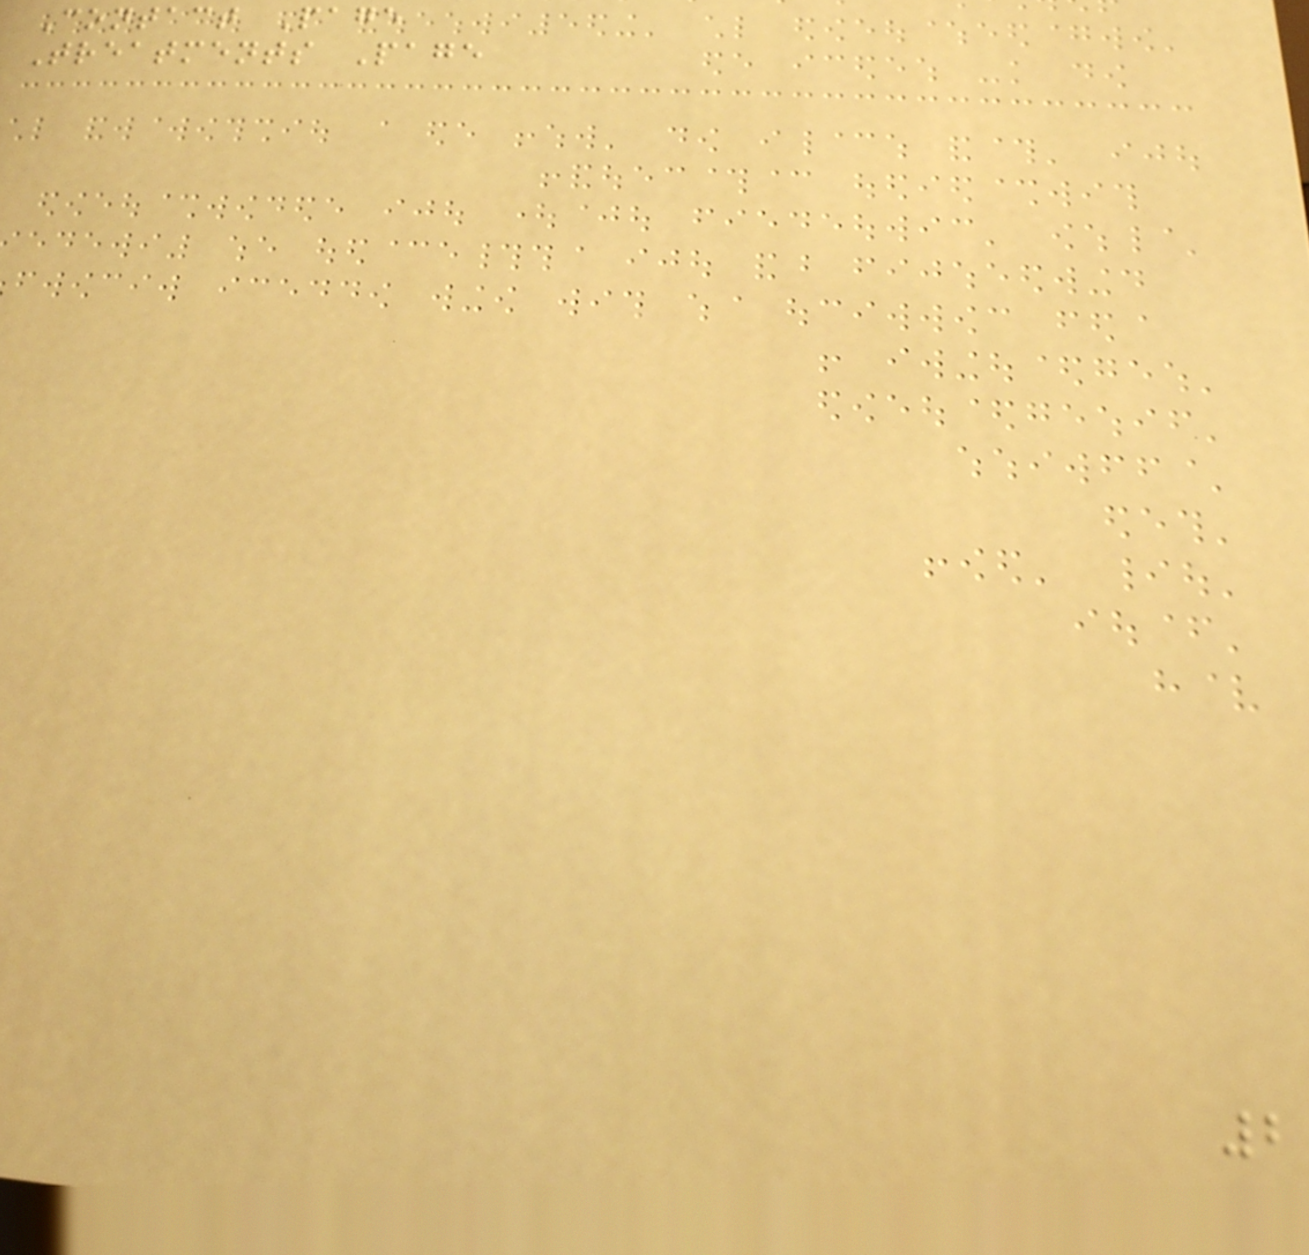Contact Page
Treatments Page
2
